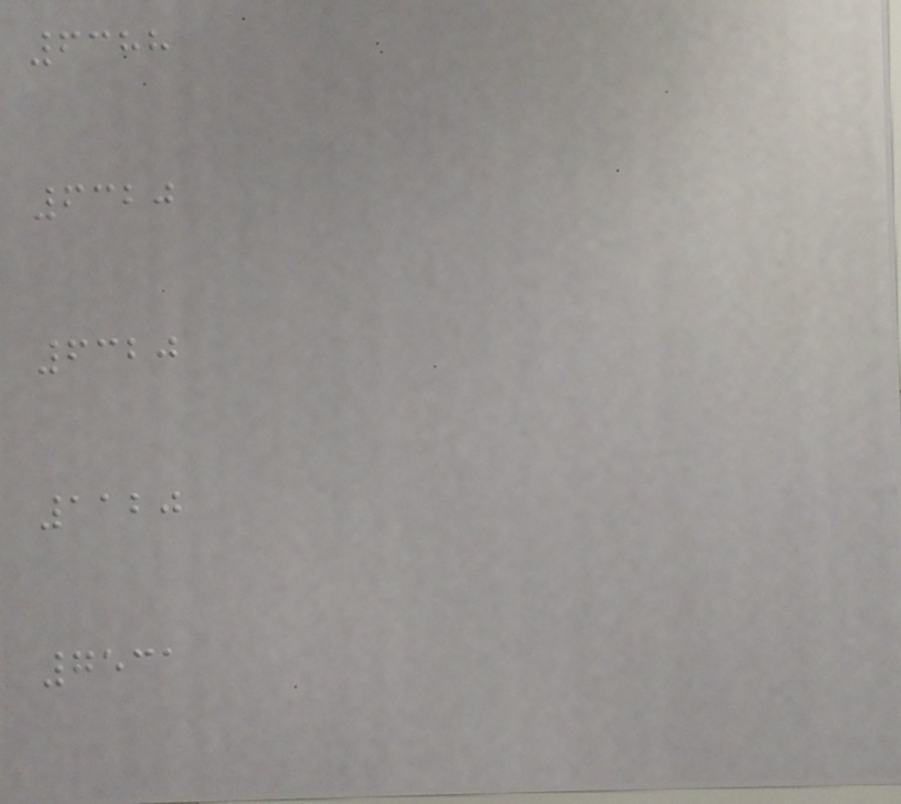6388
6320
6320
1120
7531
